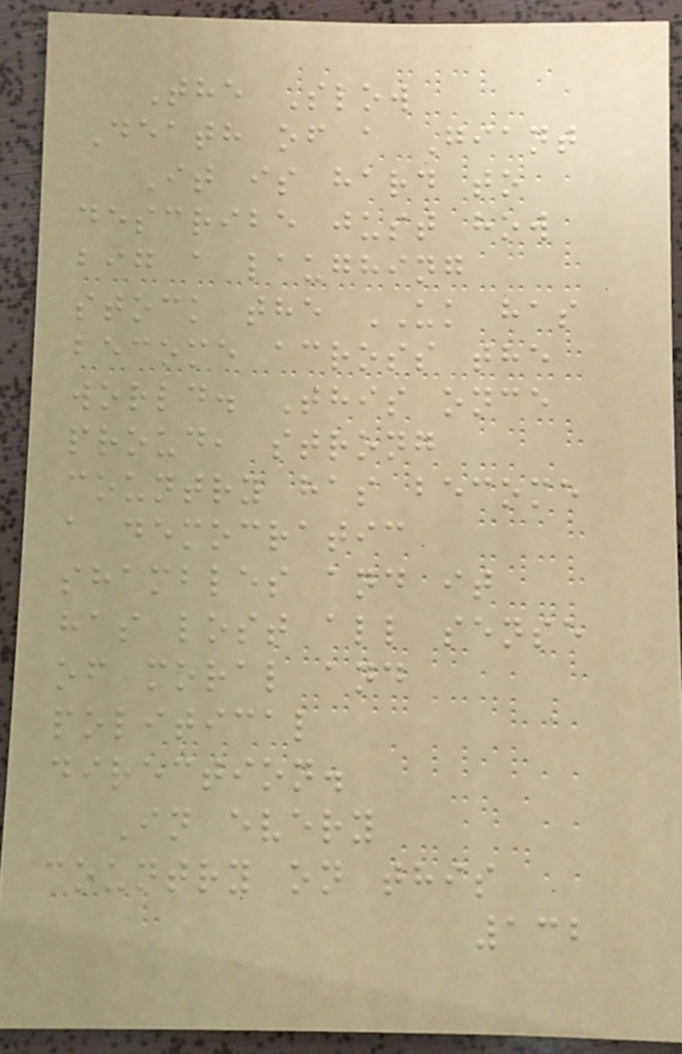The Slow
Death of a Giant
It is hard to
describe just how
big a laughing
stock the UK has
become across the
world. This once
proud, strong
country has become
a democratic
shambles and it
has lost all sense
of moral and
political
direction.
In every
country on this
132
